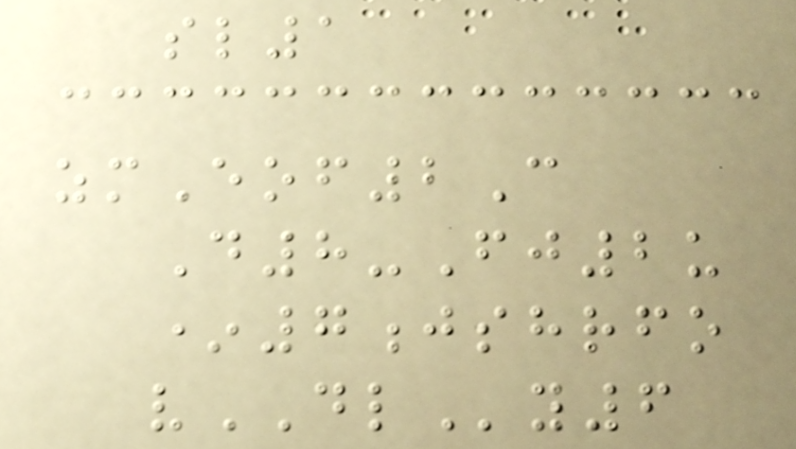sl1
zmEof2C
D8-Fj2u
*7jshrfo
vDLy6
